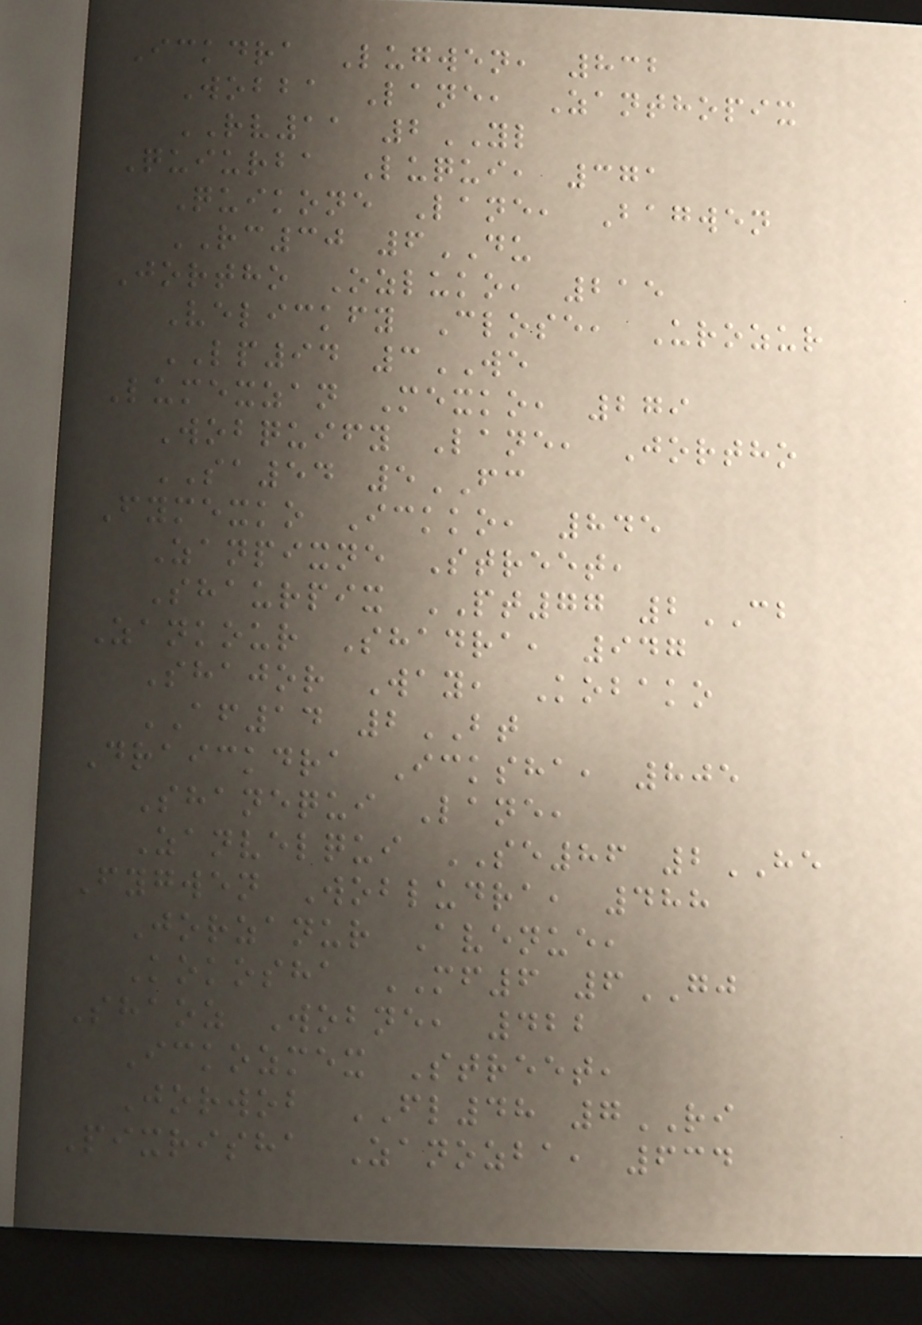Ickdra Lugwen, 832
Wobba Lane, Zanthopix
RV11 2YL
Quiurba Luqui, 371
Quikone Lane, Bagwen
RC30 6DU
Jortho Ozluko, 215
Velickfy Close, Urozur
LP94 3WE
Lumexzan Mexko, 279
Wobquify Lane, Jortho
SA54 5FC
Fymexko Ickko, 845
Zanpixne Street,
Shaurpix PT77 2CB
Zankour Shadra, 947
Shajor Way, Kobako
AF14 2BT
Draickdra Icksha, 805
Shanequi Lane,
Zanvelqui SE86 2HE
Fygwen Wobludra, 488
Jorzanur Avenue,
Kokosha MF6 6GJ
Shaoz Wobne, 422
Ickozmex Street,
Jorwob FL48 7RI
Pixrisha Zanozba, 634
